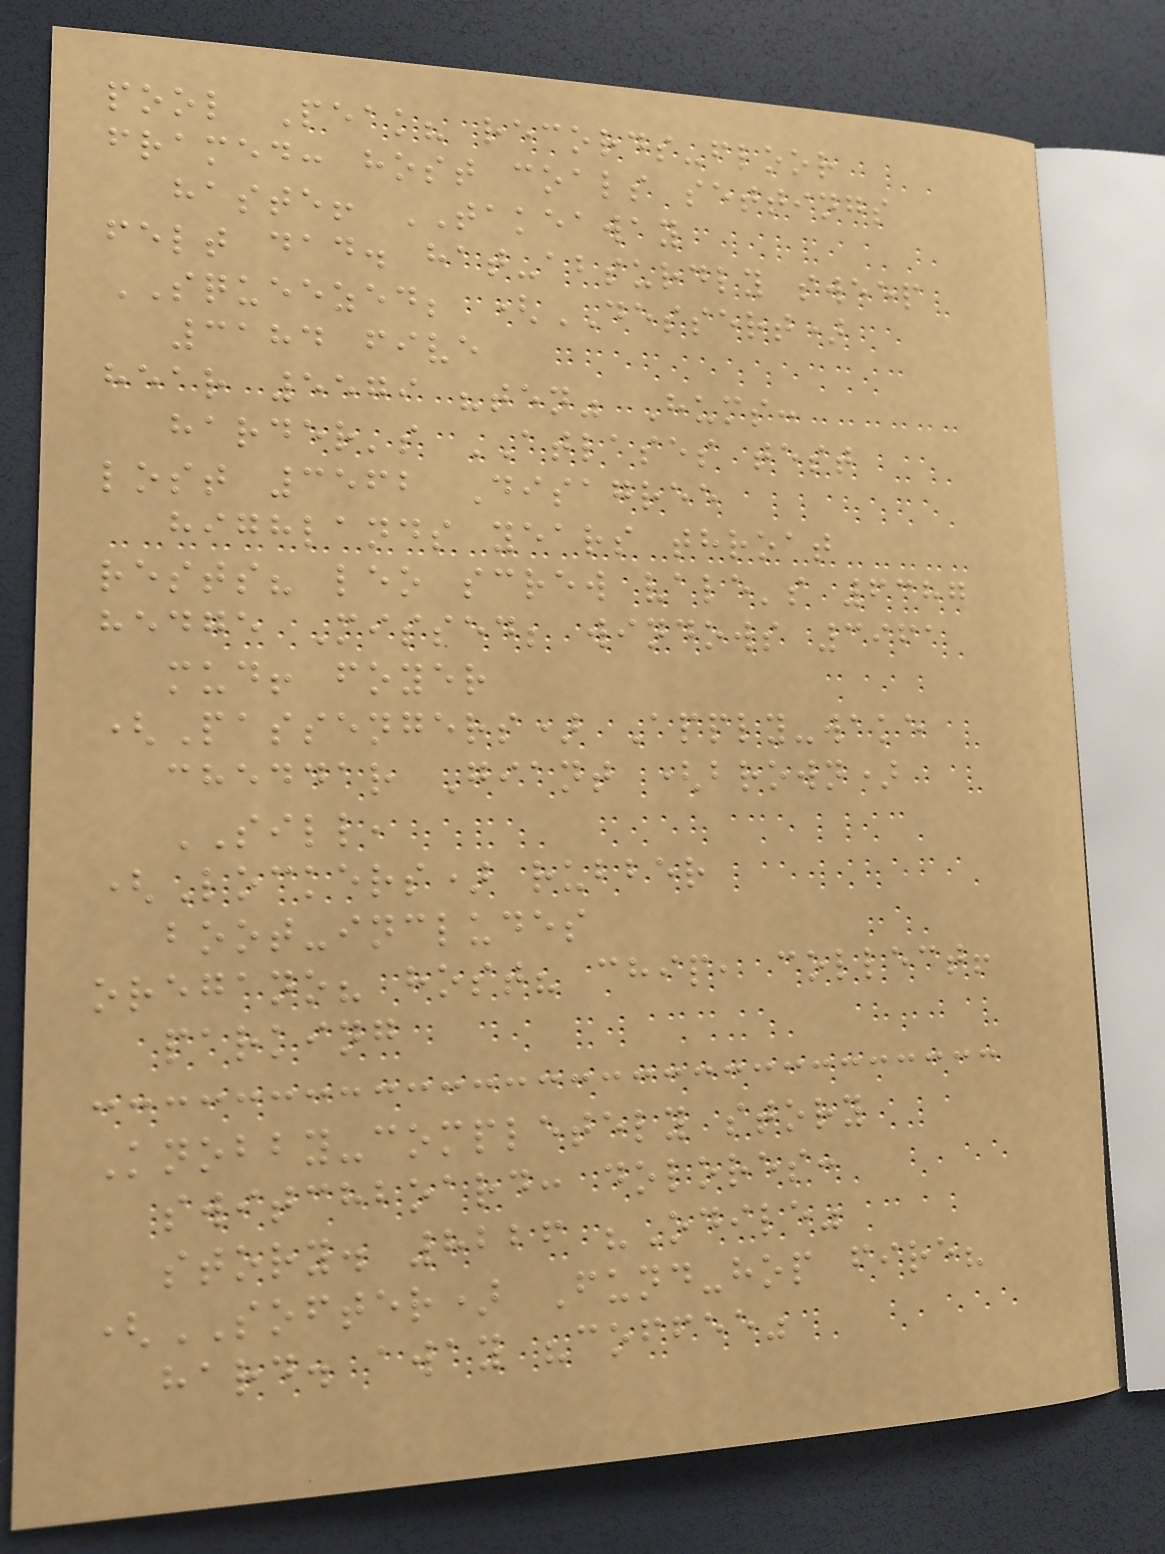pool Peak? records-floor
framed: host coals settings
haste! TAKEAWAY
felt dad. hat-absurdly sweep
SQUEEZED; (DESSERT)
3184 five
hear 5579 "ten" Hums:
harder's ATLASES test
lost 3562 Disagree
highlands years throat
rests? leo screw vale's 6387
hedge Missed; windows 3961
mud! foyer
(Passengers) Apply-wake
cheddar Giant (brown)
SILL,
(Lockers) rubber
boot-includes
oregano? host? chip, collect!
parking
Knobby-completely story
switchboard: dolores:
story. 8226 "Odile"
(SOFTER) Fund-hop fire?
hard. away "coffee"
